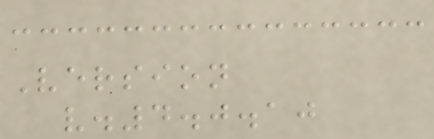Version
v.4.0.10
